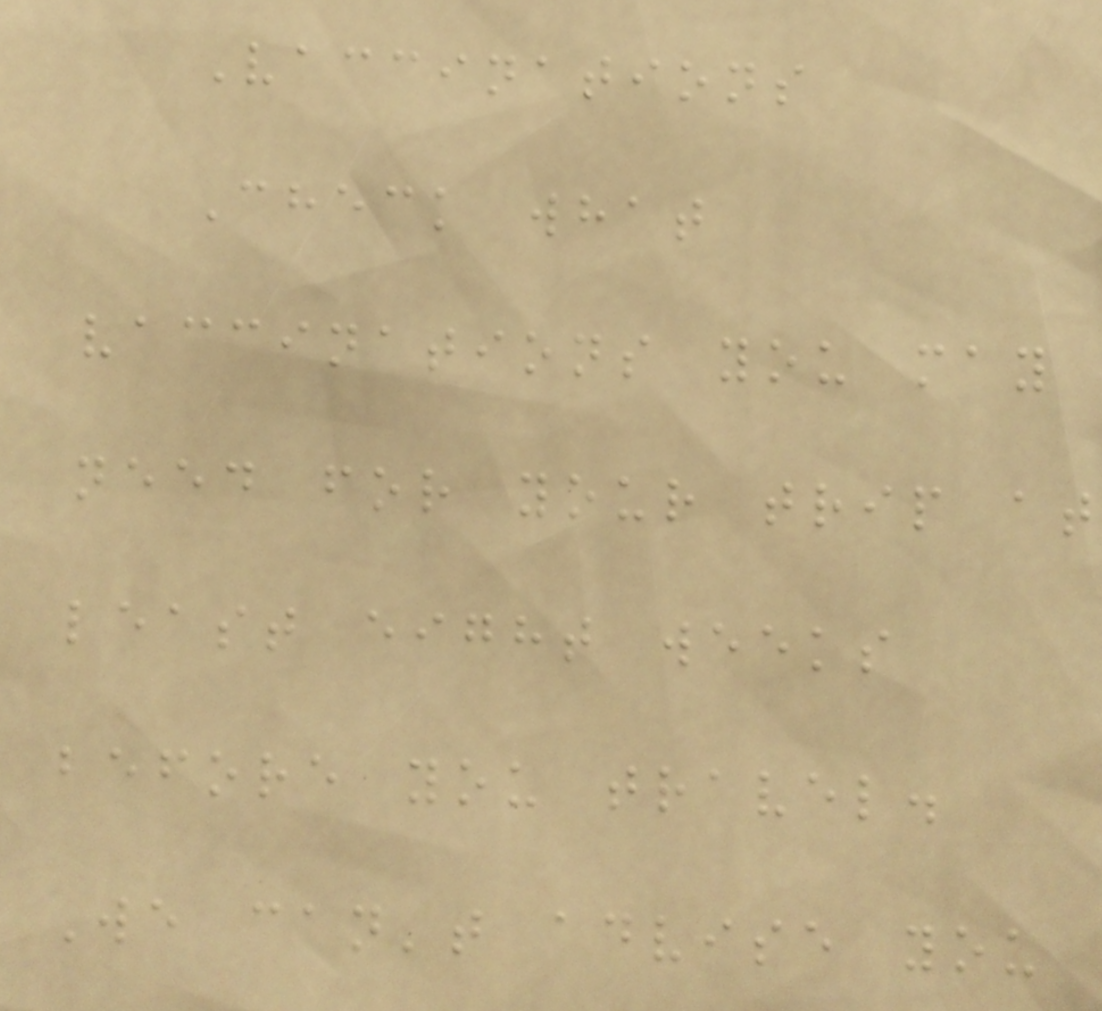Vaccinations
Check what
vaccinations you may
need for your trip at
least eight weeks
before you travel.
We can't advise you
